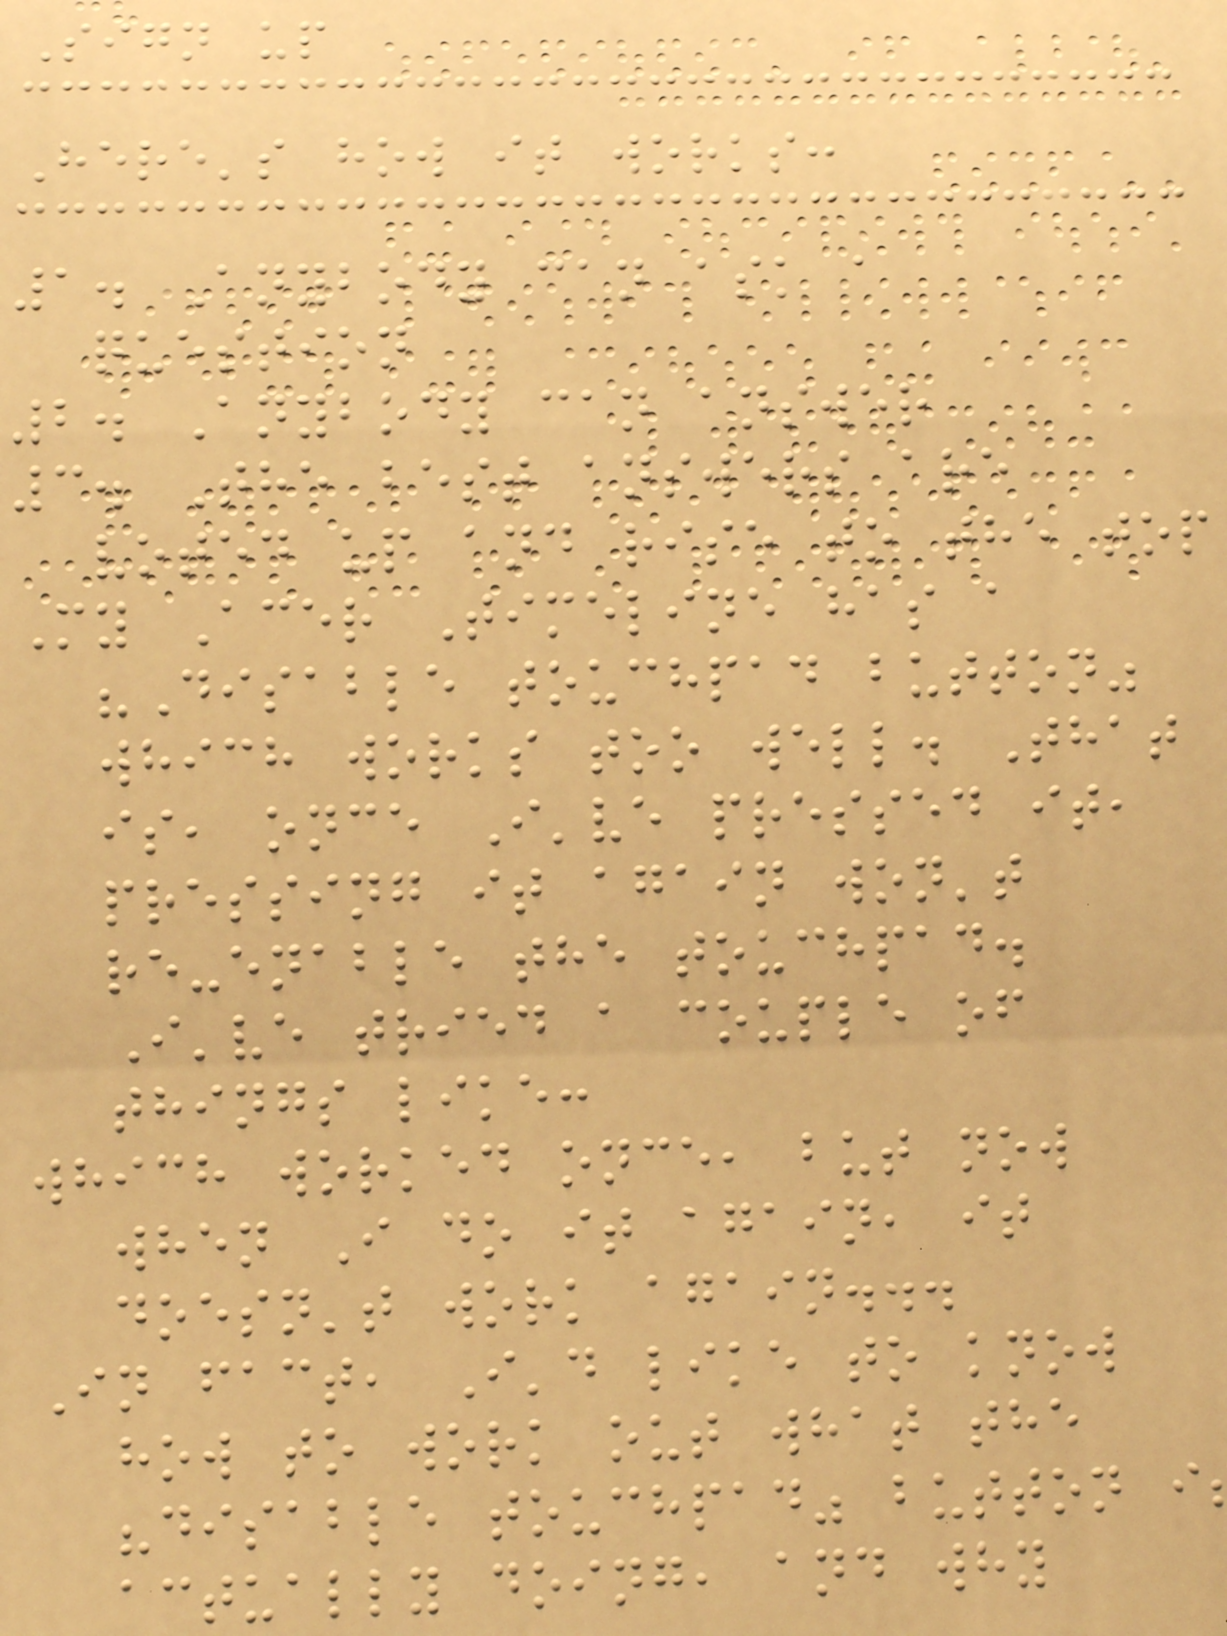Sign up
Here's how it works:
1. Anybody can ask a
question
2. Anybody can answer
3. The best answers are
voted up and rise to the top
My Acer Timeline has a
"Disable touchpad button"
which works too well. That
is, once I've pressed it,
pressing it again won't
re-enable the touchpad.
I've tried a couple of
things like:
which worked once, but now
when I do it again, it
doesn't work again...
In fact, I'd like to know
how to work out what the
"disable touchpad" button i
actually doing, and why
